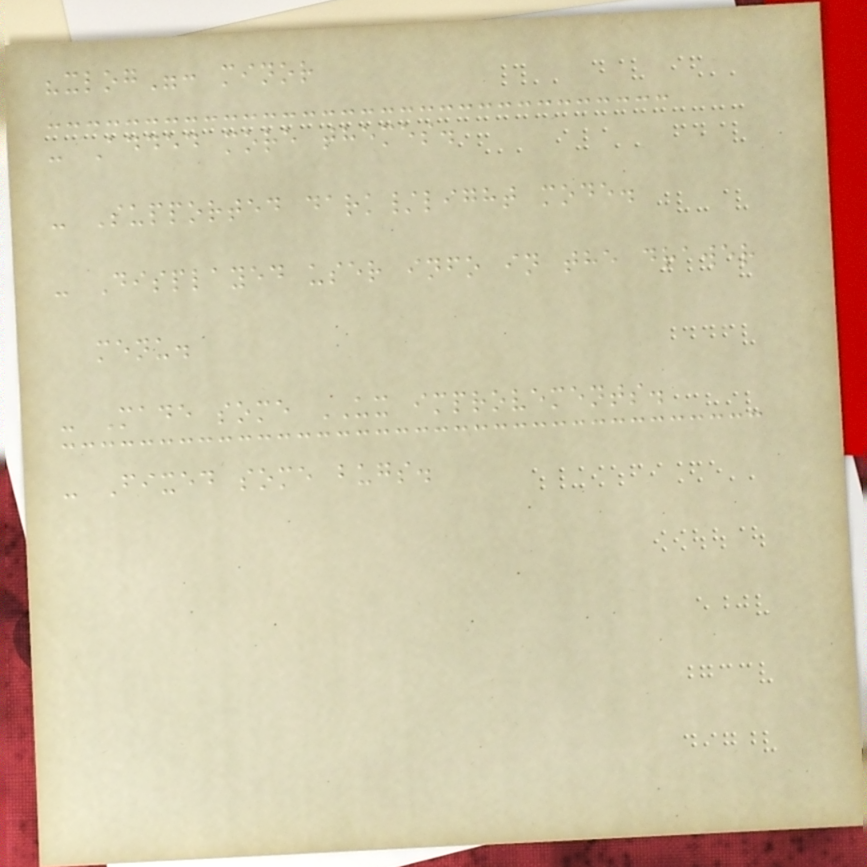"xlog": minor
- Added more themes.
- Supported dark/light mode.
- Displayed user info in the drawer
menu.
- Made some UX improvements.
- Fixed some bugs.
